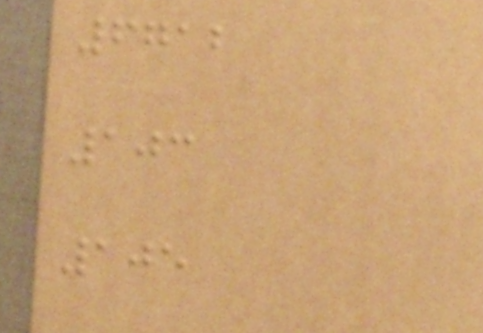6712
103
105
